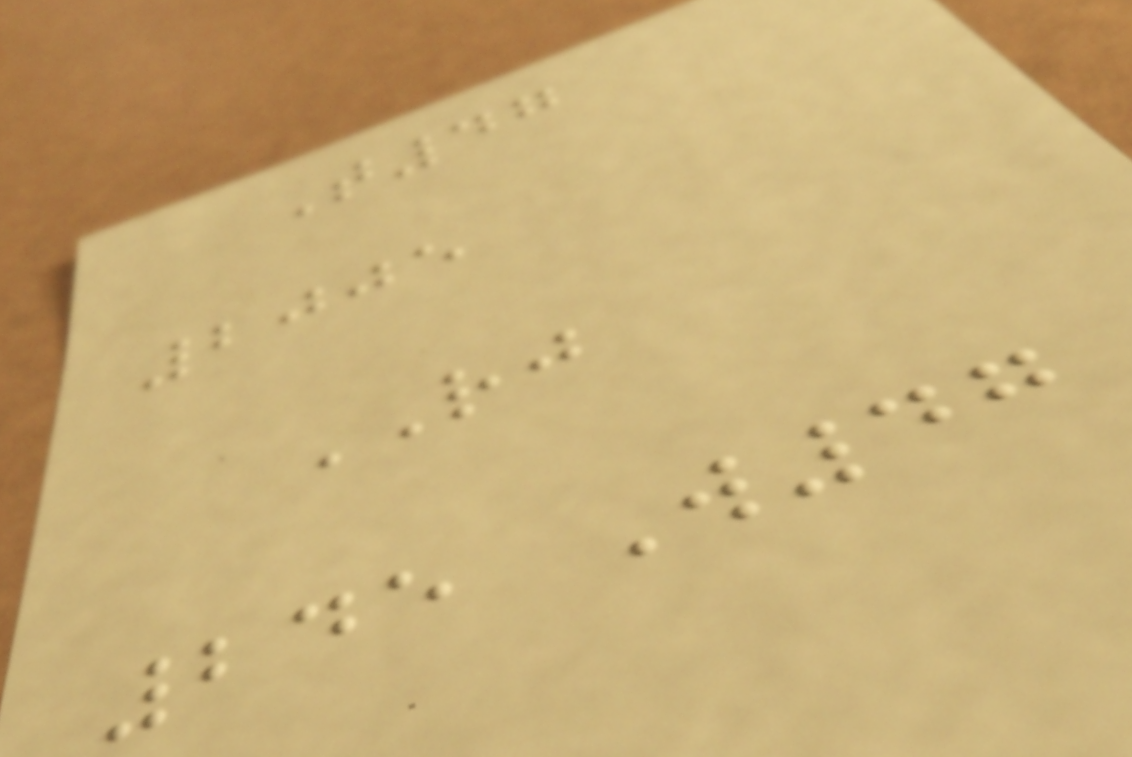T47
2005
RJ
245 W47
